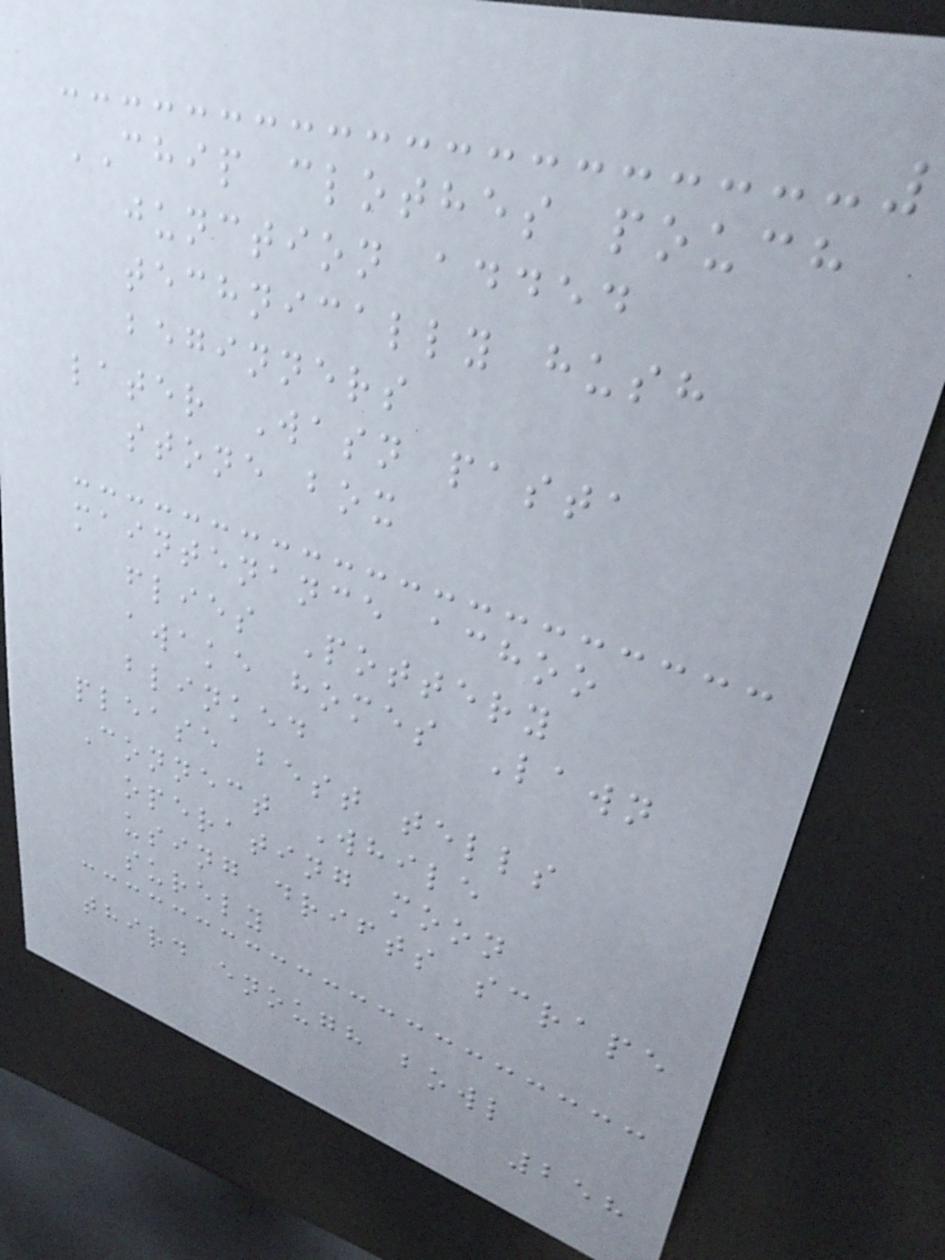CHIP clothes pouch
junction added
technically hush
beginners
later Wasn pasta
stone box
maintenance achoo
flies Pottery
awake homes Lawn
blinked
please best tells
Connect While
operating moon
using drifts scrape
surely
third enough bowl
258
